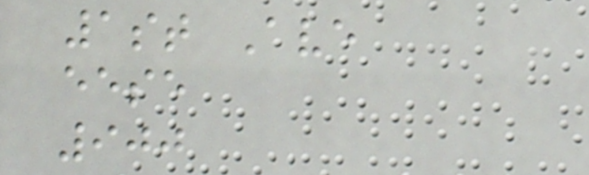1st Ave
eese
900
